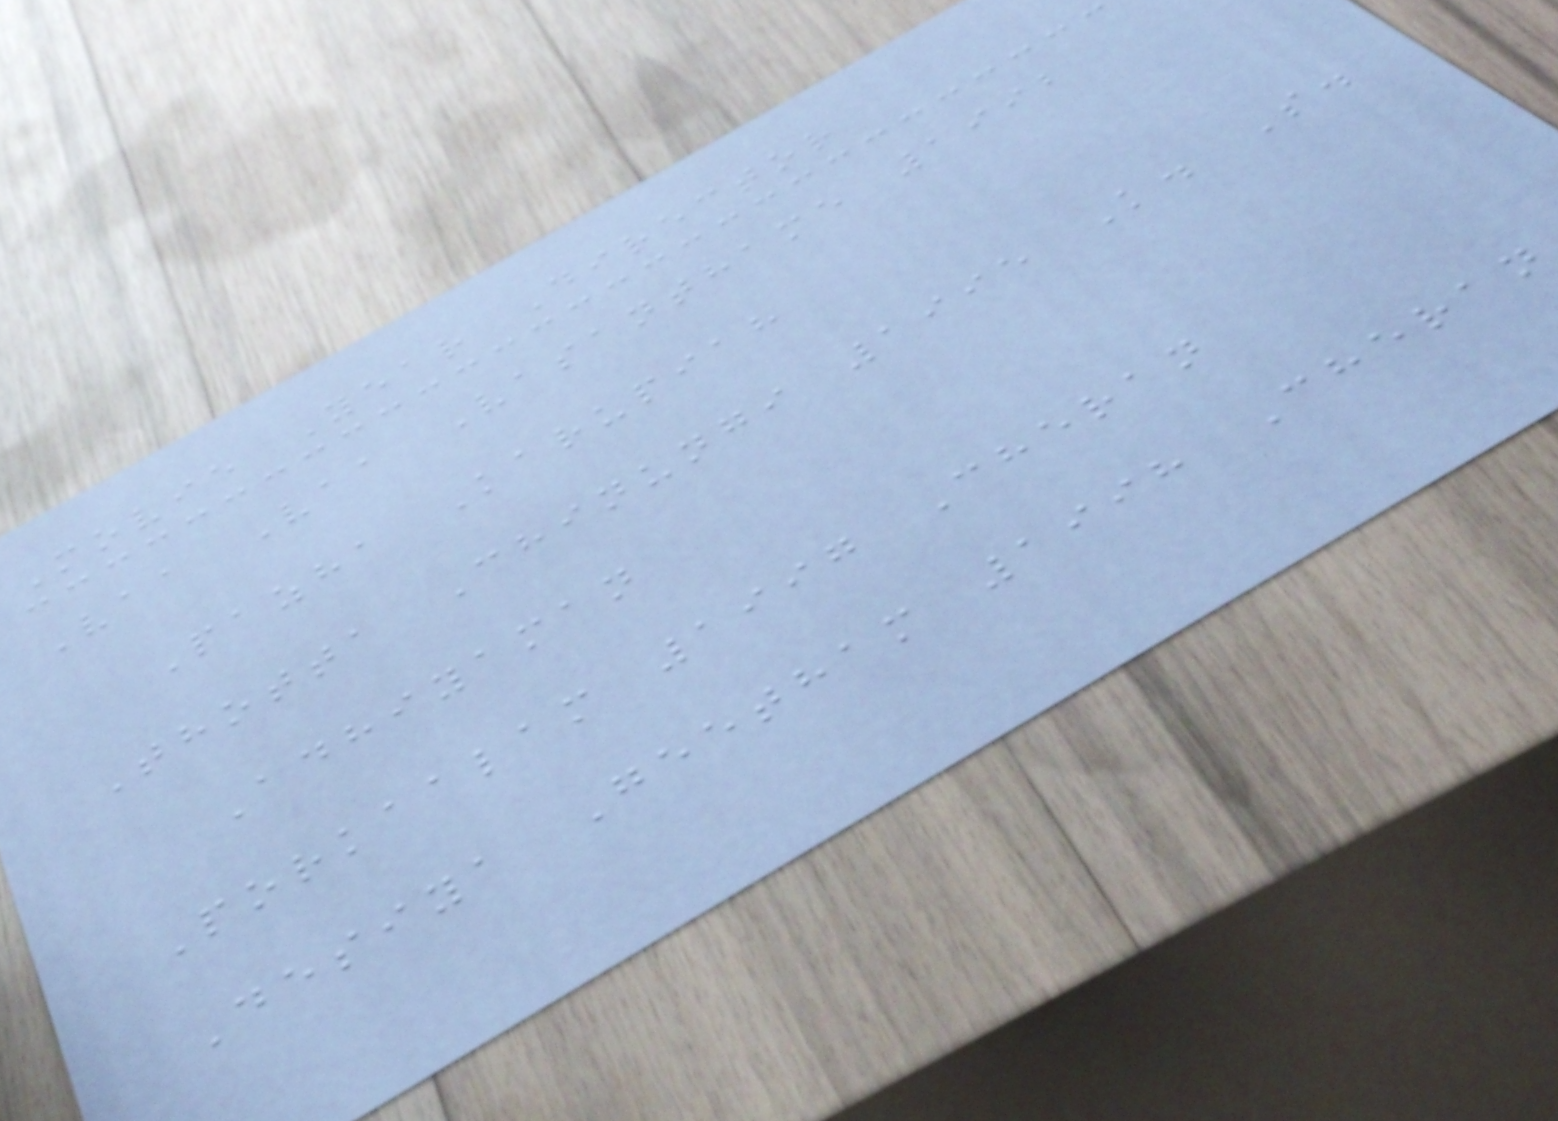Movie Year Director
Vaa Vaa Vasanthame 1992
Pazha Karupiah
Thotta Chinungi 1995 K. S.
Adhiyaman
Porkaalam 1997 Cheran
Desiya Geetham 1998 Cheran
